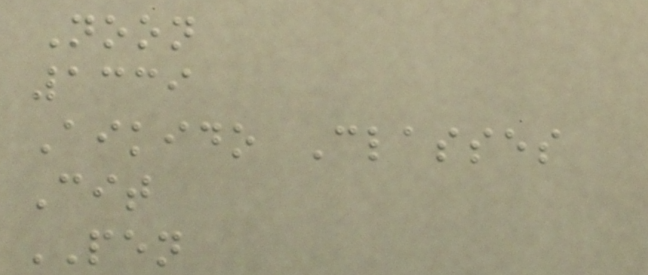Noon
1339
Aikido Classes
Cit
PEN
